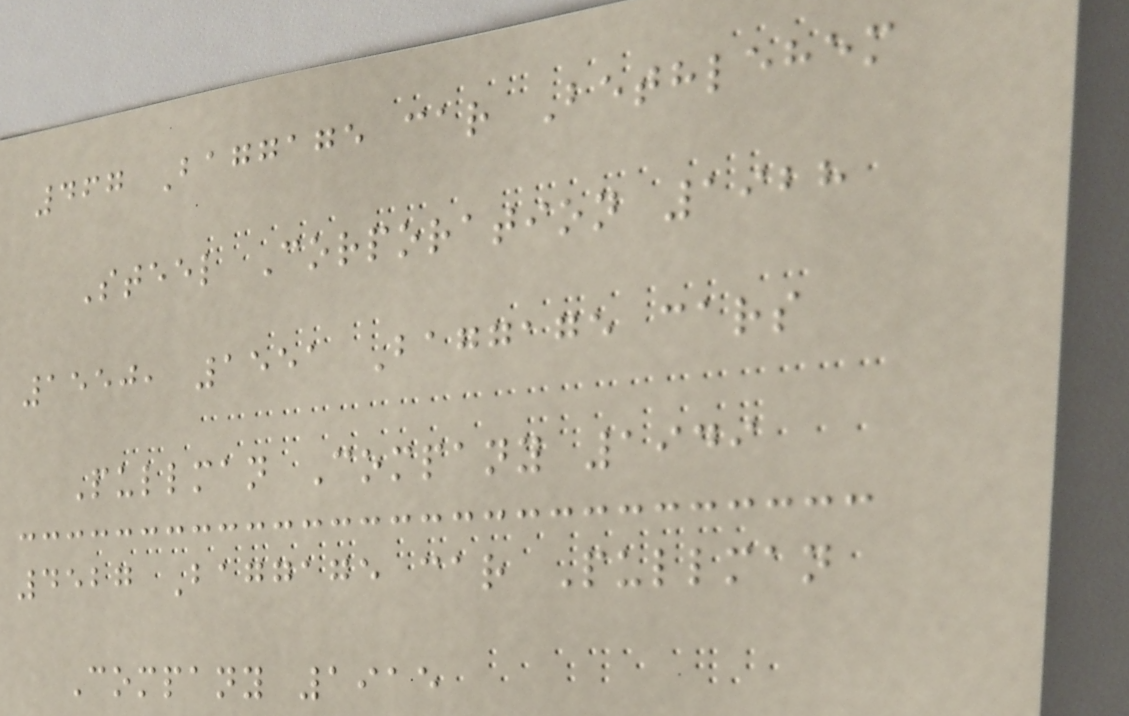467 Baggage car Bethlehem
Steel Corporation 1928
1550, 1551 Baggage cars
Pullman Company 1949
4527 Baggage car Pullman
Company 1915
